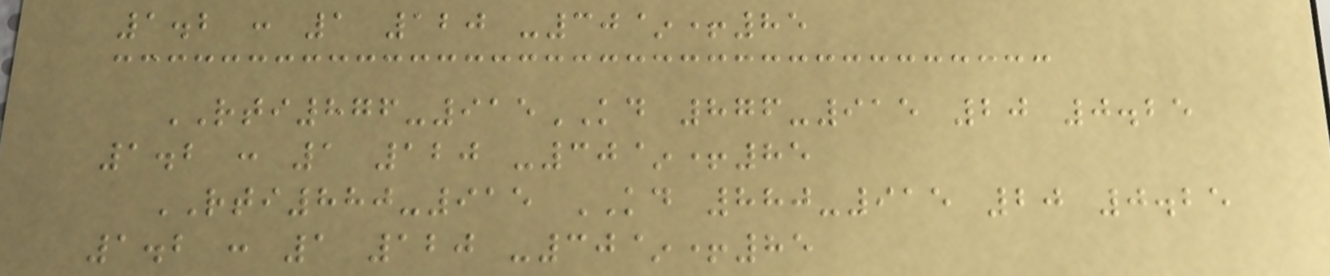1.2 : 1 120 -30~+85
RTI876-915KD 876-915 20 0.25
1.2 : 1 120 -30~+85
RTI880-915 KD 880-915 20 0.25
1.2 : 1 120 -30~+85
